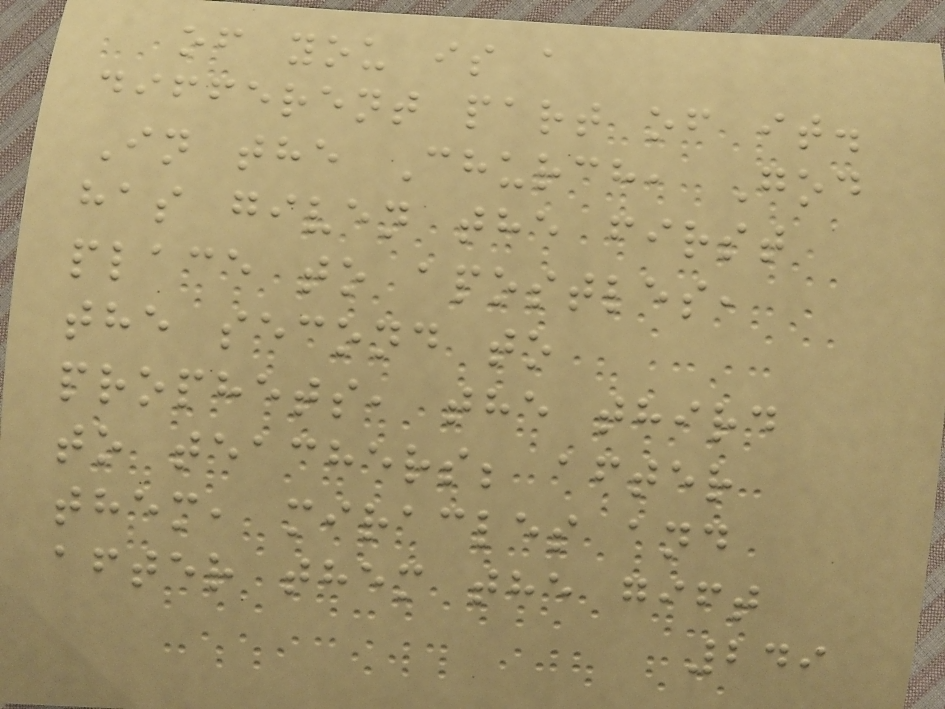of you is a
different part of it.
In the Church, God
has given the first
place to apostles,
the second to
prophets, the third
to teachers; after
them, miracles and
after them the gift
249
